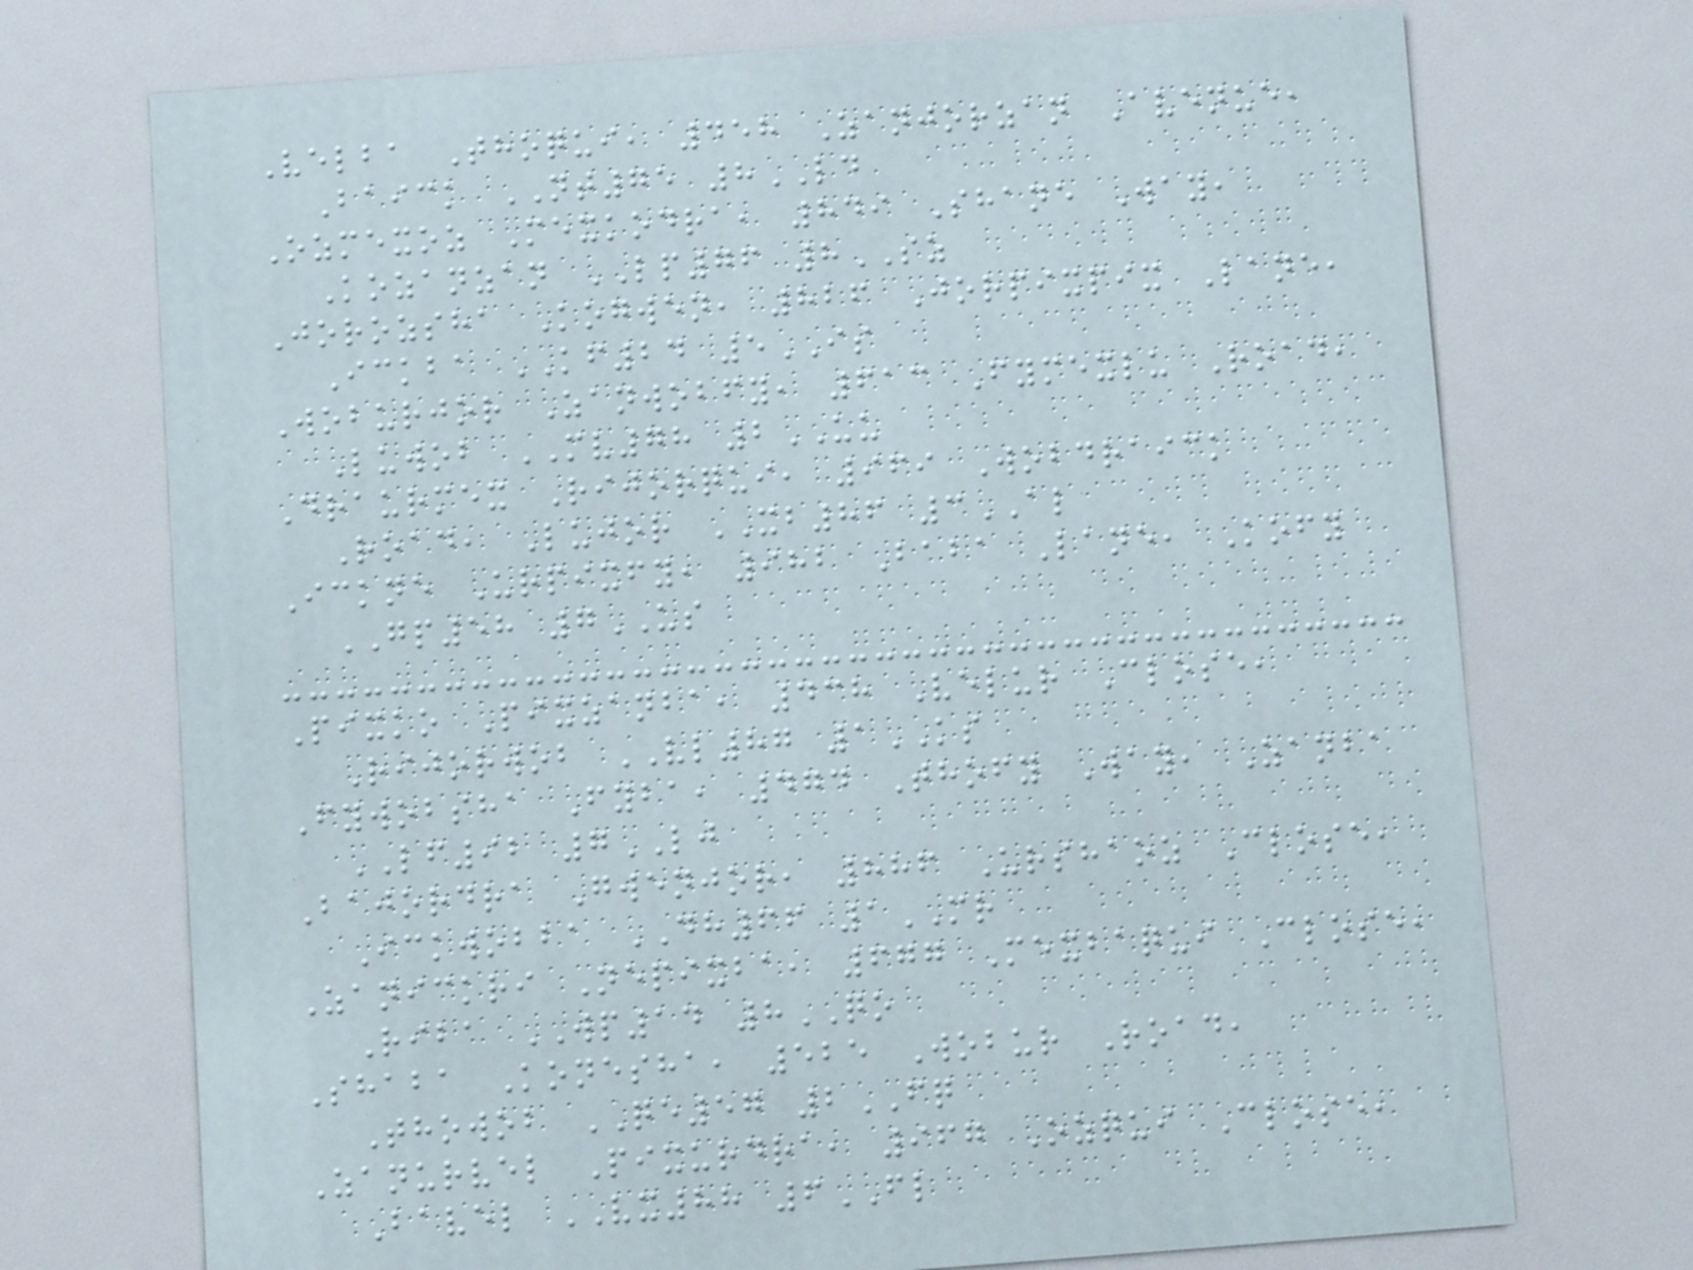Velba Thoqui, 458 Zanjorzan Avenue,
Baick NT75 8LD
Ozmexoz Mexkodra, 849 Shane Way,
Kozanzan LP76 8SZ
Jorozsha Kogwen, 826 Jorpixpix Lane,
Ickba KF24 5IS
Woburjor Zanwobfy, 613 Fymexlu Road,
Luwob MV78 2UU
Draurmex Rijorqui, 969 Wobdraick
Road, Lujor XB86 3AL
Ickne Urpixfy, 982 Baba Lane, Kofy
GP58 7US
Pixko Pixzanba, 438 Velur Close,
Rijorwob VL87 1KS
Fywobsha Fyba, 474 Thofy Way, Zanba
LF92 7LJ
Bajordra Gwenjor, 886 Urshaoz Close,
Ickwobba DH66 1MR
Zanickri Nepixba, 677 Mexbaqui Close,
Riba WP14 8QO
Shaba Konesha, 525 Wobur Road,
Thowob QE57 2FQ
Zanurvel Pixurdra, 967 Ozqui Close,
Bavel VX88 6FL
